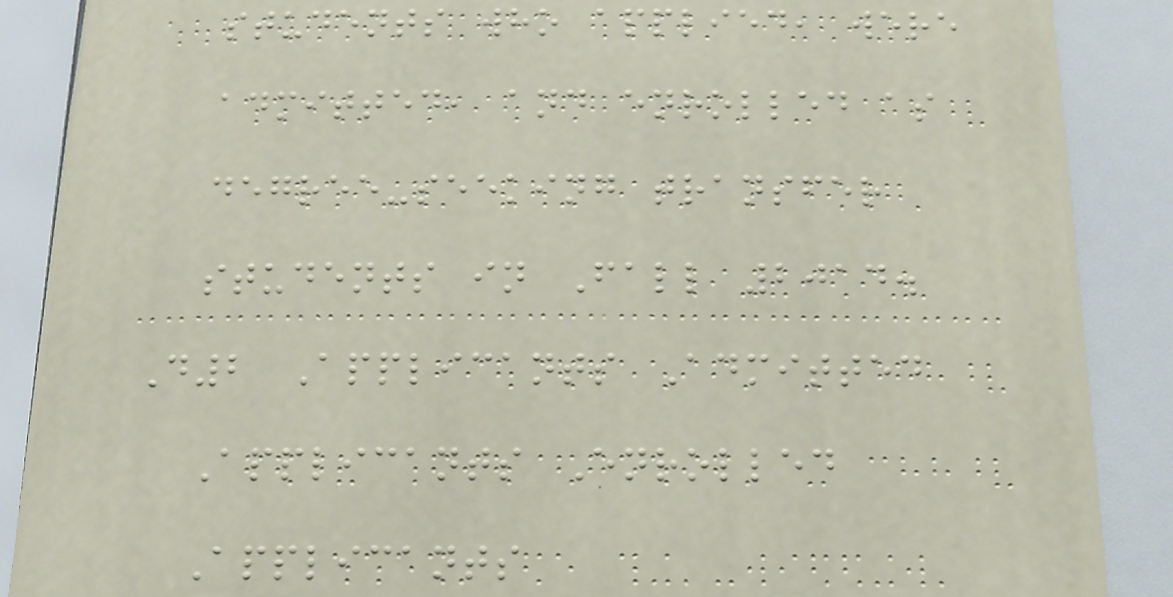students who applied, were
admitted, and enrolled as
degree-seeking transfer
students in Fall 2014.
D2 Applicants Admitted
Applicants Enrolled
Applicants
